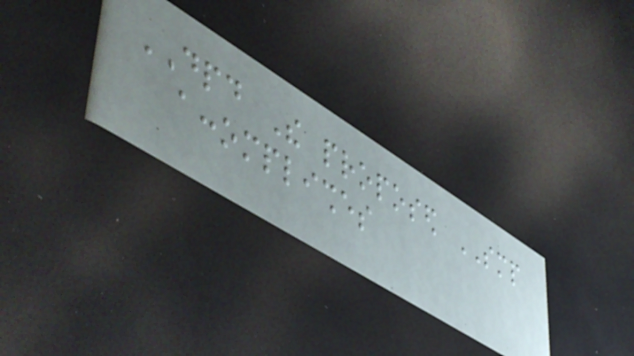DPD The proposed SMP
accomplishes
